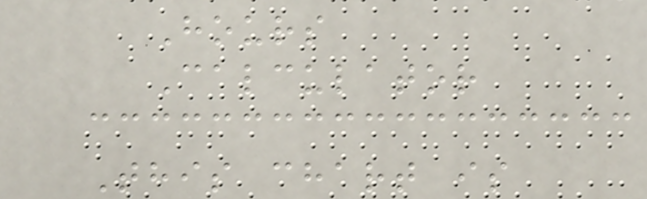Hours
Calculator
This chart is
